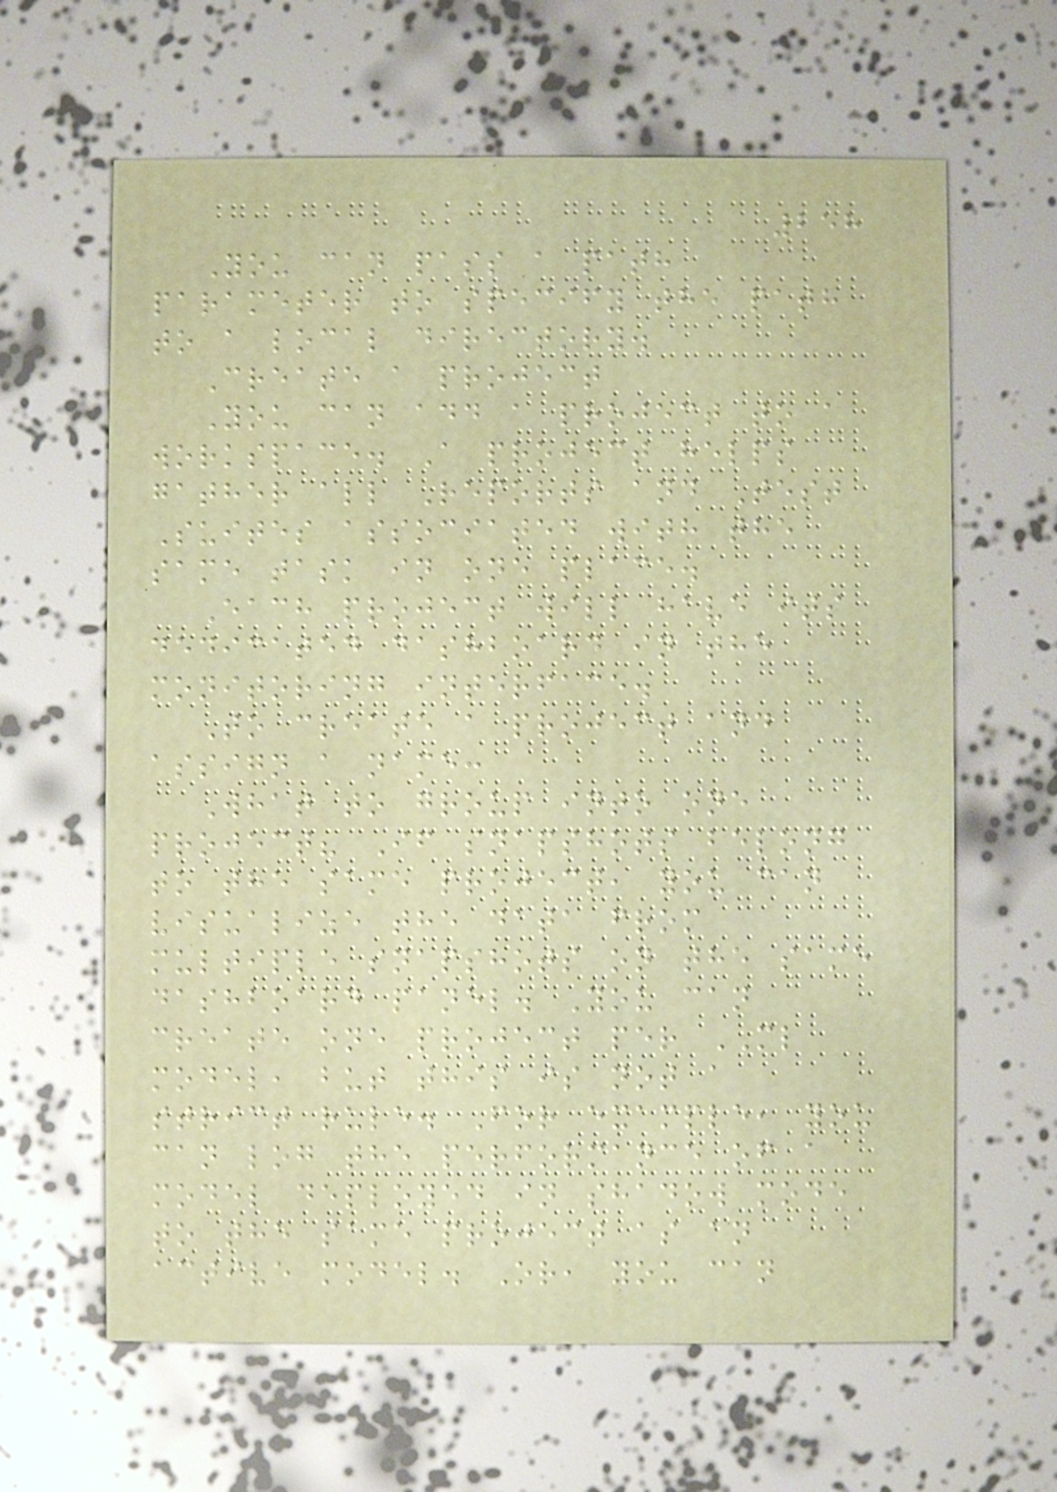258
You can pass a path
parameter to specify the path
to a local directory.
Create a project
You can add a project to a
workspace. A project helps
gather all Reports and Test
Suites associated with the
same task in one place.
Each project will have its
dedicated dashboard in the
monitoring interface.
To create a project and
assign a name:
What to group into one
project? If snapshots belong
to the same project, you can
visualize the data from
multiple snapshots on the same
dashboard panel. You can
create one project per ML
model, but this is not a
strict rule. For example, you
can log the performance of a
model deployed in shadow mode
to the same project as an
active model. Or, you can
